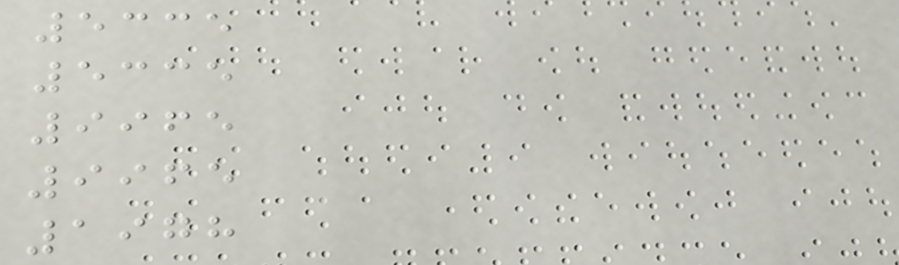5335
5335
9965
9965
1978
